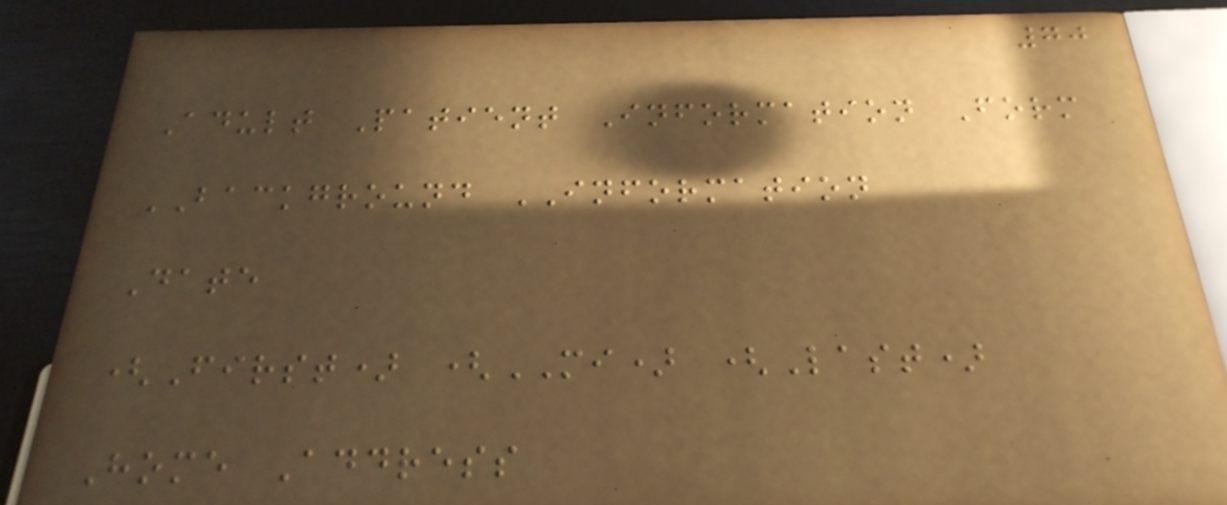70
Adult Patient Information Form
BACKGROUND INFORMATION
Date
(First) (MI) (Last)
Home Address
